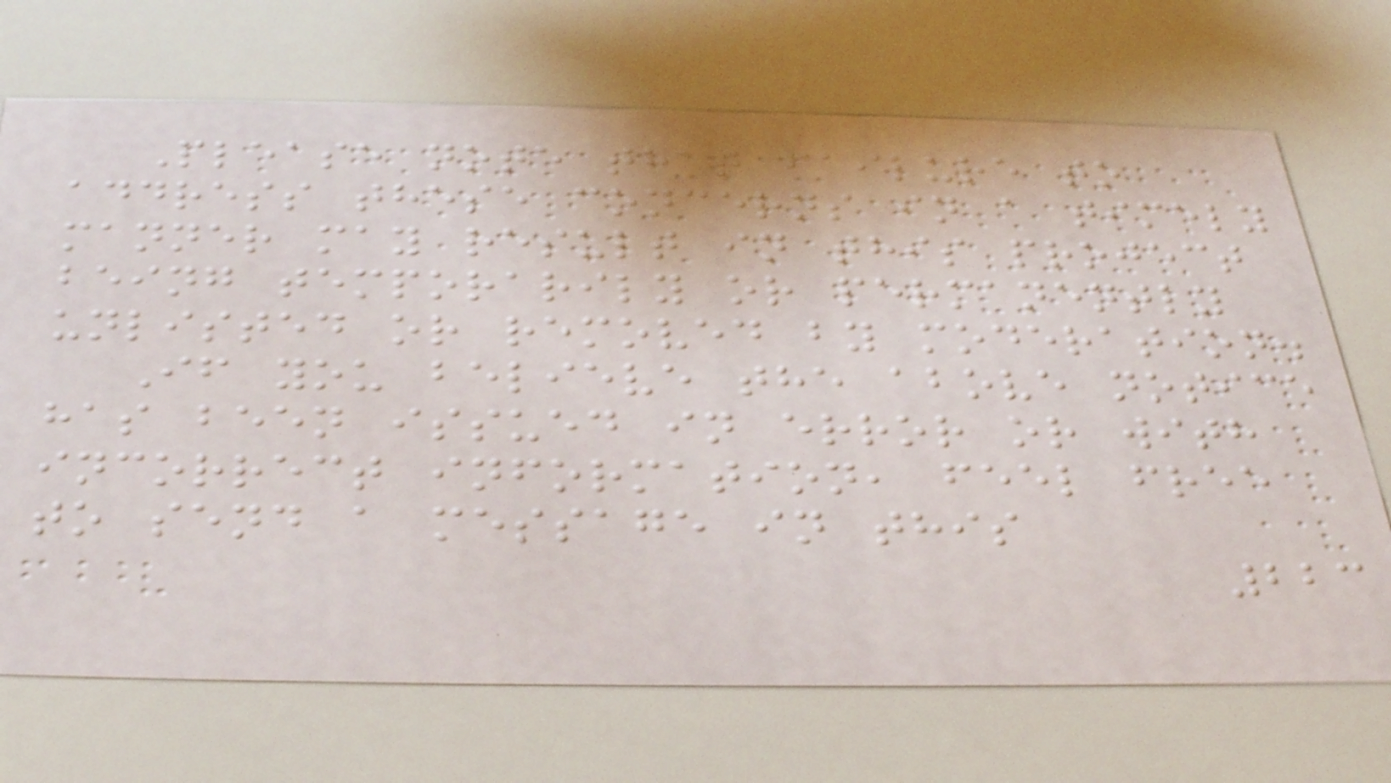Please note that failure to
address these concerns in a timely
manner may result in this project
being temporarily or permanently
unlisted or removed by moderation.
If you believe the above notice
has been issued in error or with
incorrect information, feel free
to send a message in this
223
